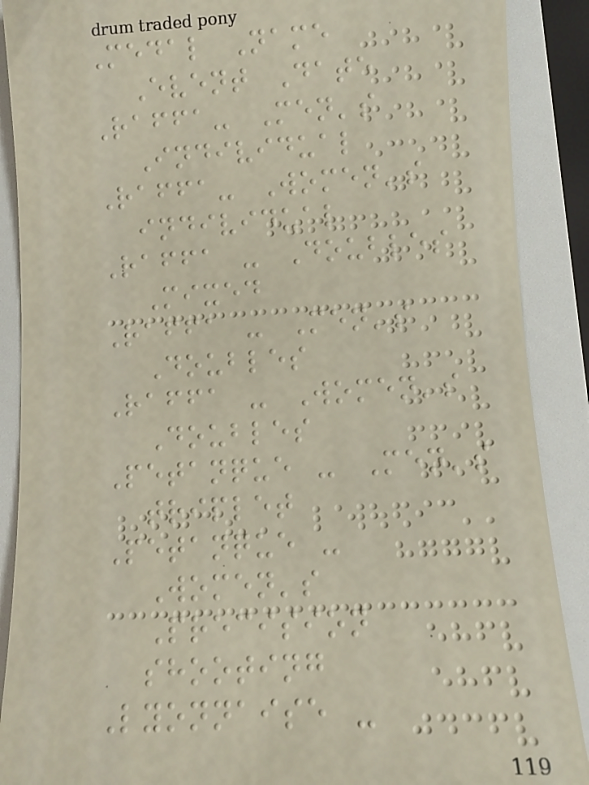Medal Name
Event Date
Raffa- Men's
Individual
Raffa- Women's
individual
Raffa - Doubles
Mixed
Raffa - Men's
Doubles
Raffa - Women's
Doubles
Petanque - Men's
triplet
Petanque -
Women's
Precision
shooting
Lyonnaise -
